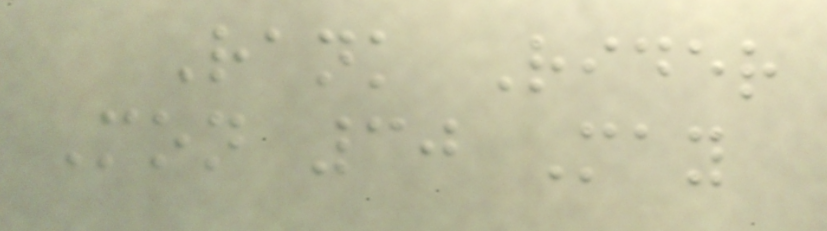Rank Rider
Mon 30 May
